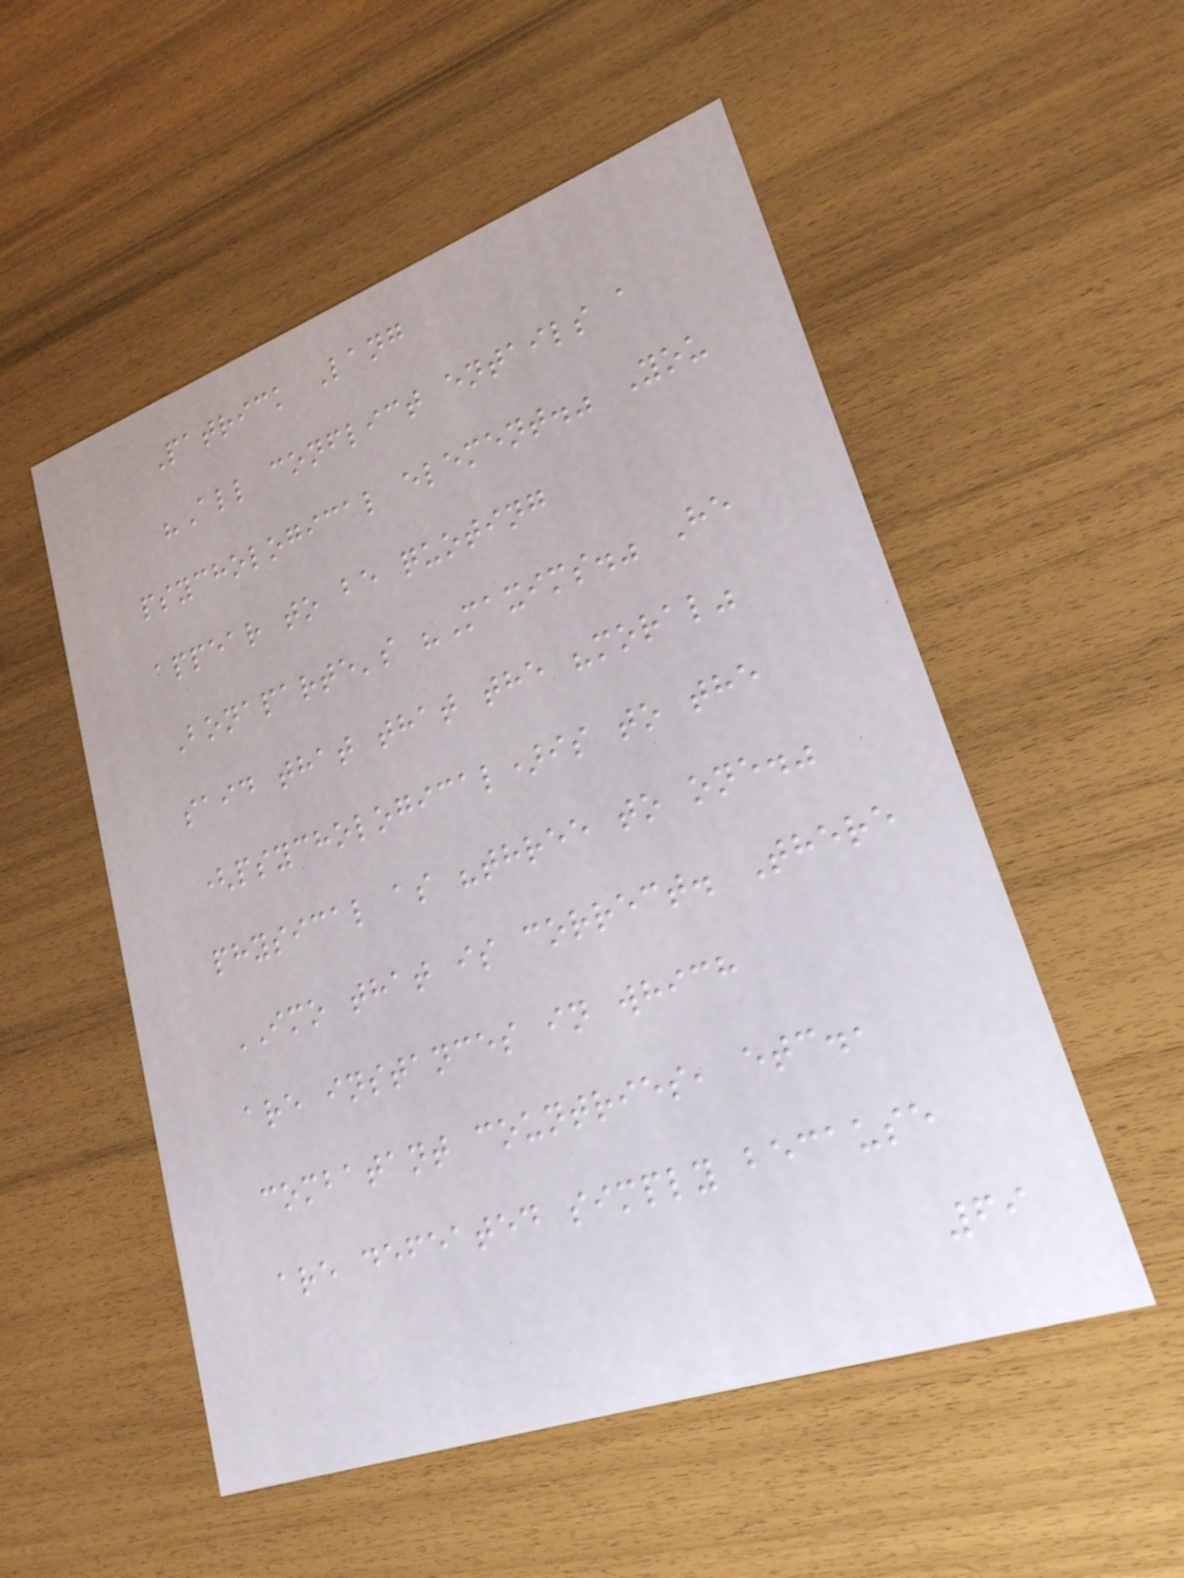Patrick Lang
"All conflict entails a
psychological element." You
appear to be quoting
Bonaparte's "Maxims." He
said that that the "moral"
(psychological)is to the
physical as "three to one."
IMO that is correct. There
are instances in which
combatant countries, etc.,
are defeated simply because
69
